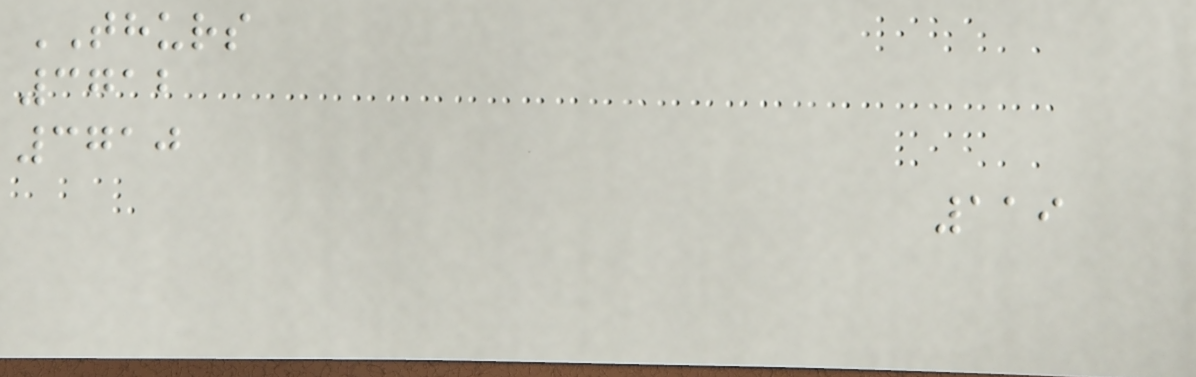THURS
3712
3710
119
